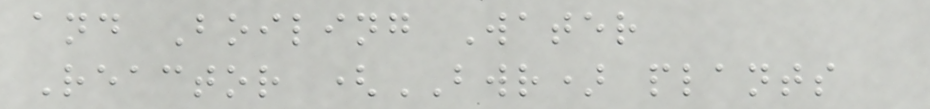and Boiling Water
Reactor (BWR) plants
